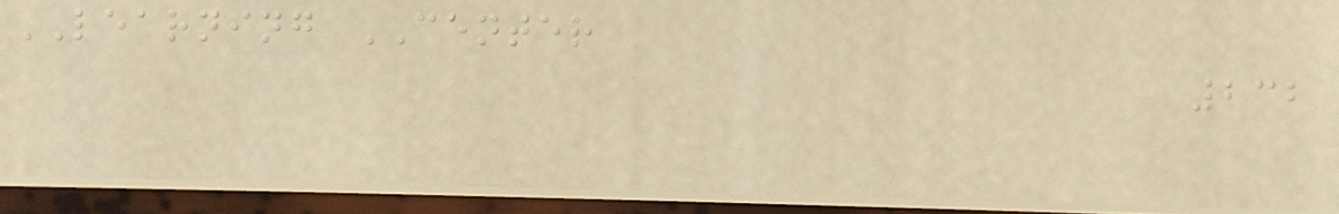LEARNING CENTER
232
